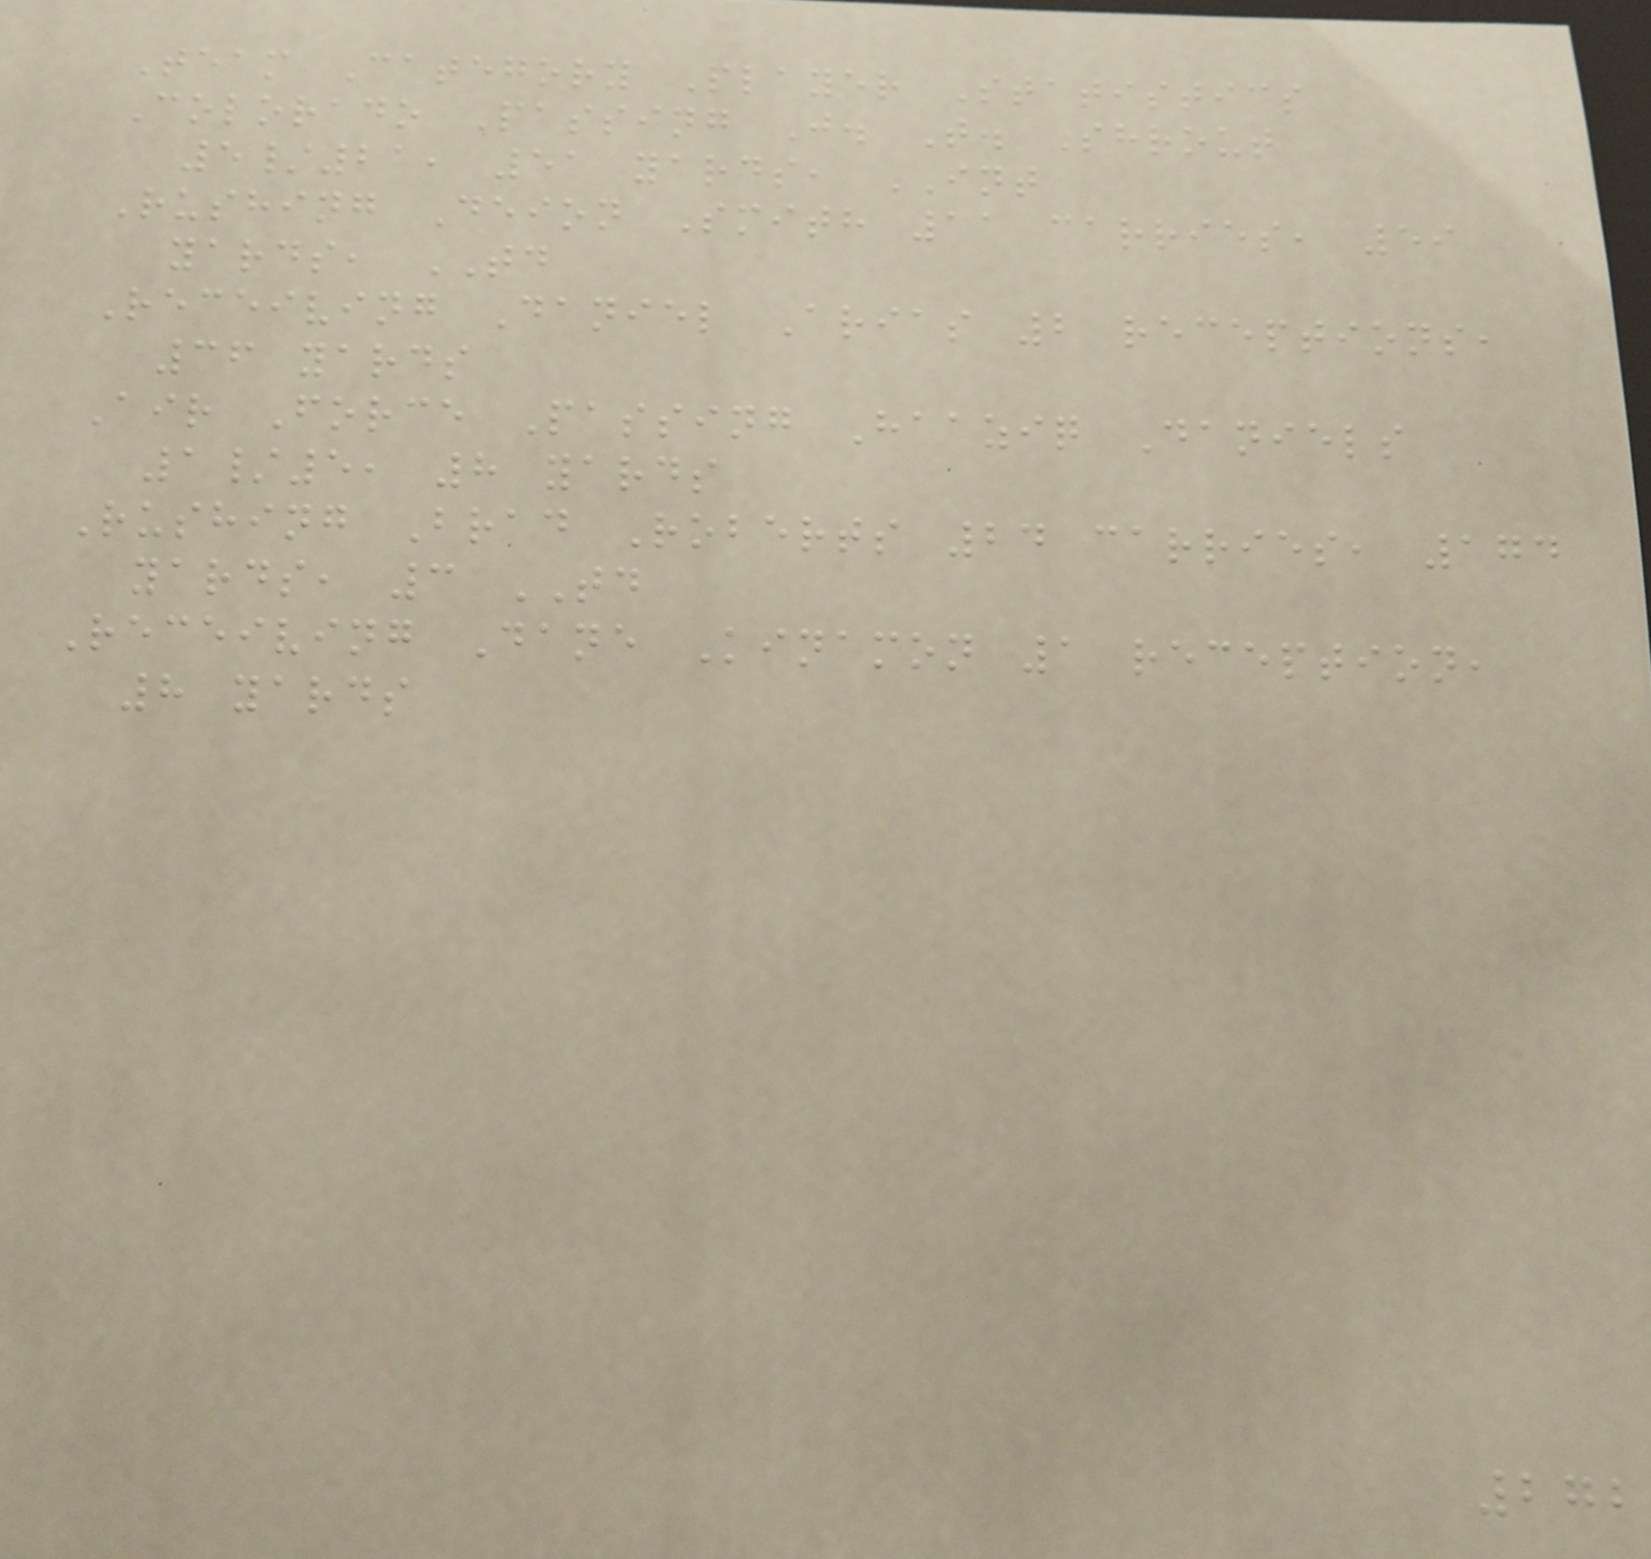Team Category Player Statistics
Colorado Passing J. T. Shrout
5/21, 51 yards, INT
Rushing Deion Smith 11 carries, 59
yards, TD
Receiving Daniel Arias 2 receptions,
36 yards
Air Force Passing Haaziq Daniels
1/5, 8 yards
Rushing Brad Roberts 24 carries, 174
yards, 3 TD
Receiving Dane Kinamon 1 reception,
8 yards
272
